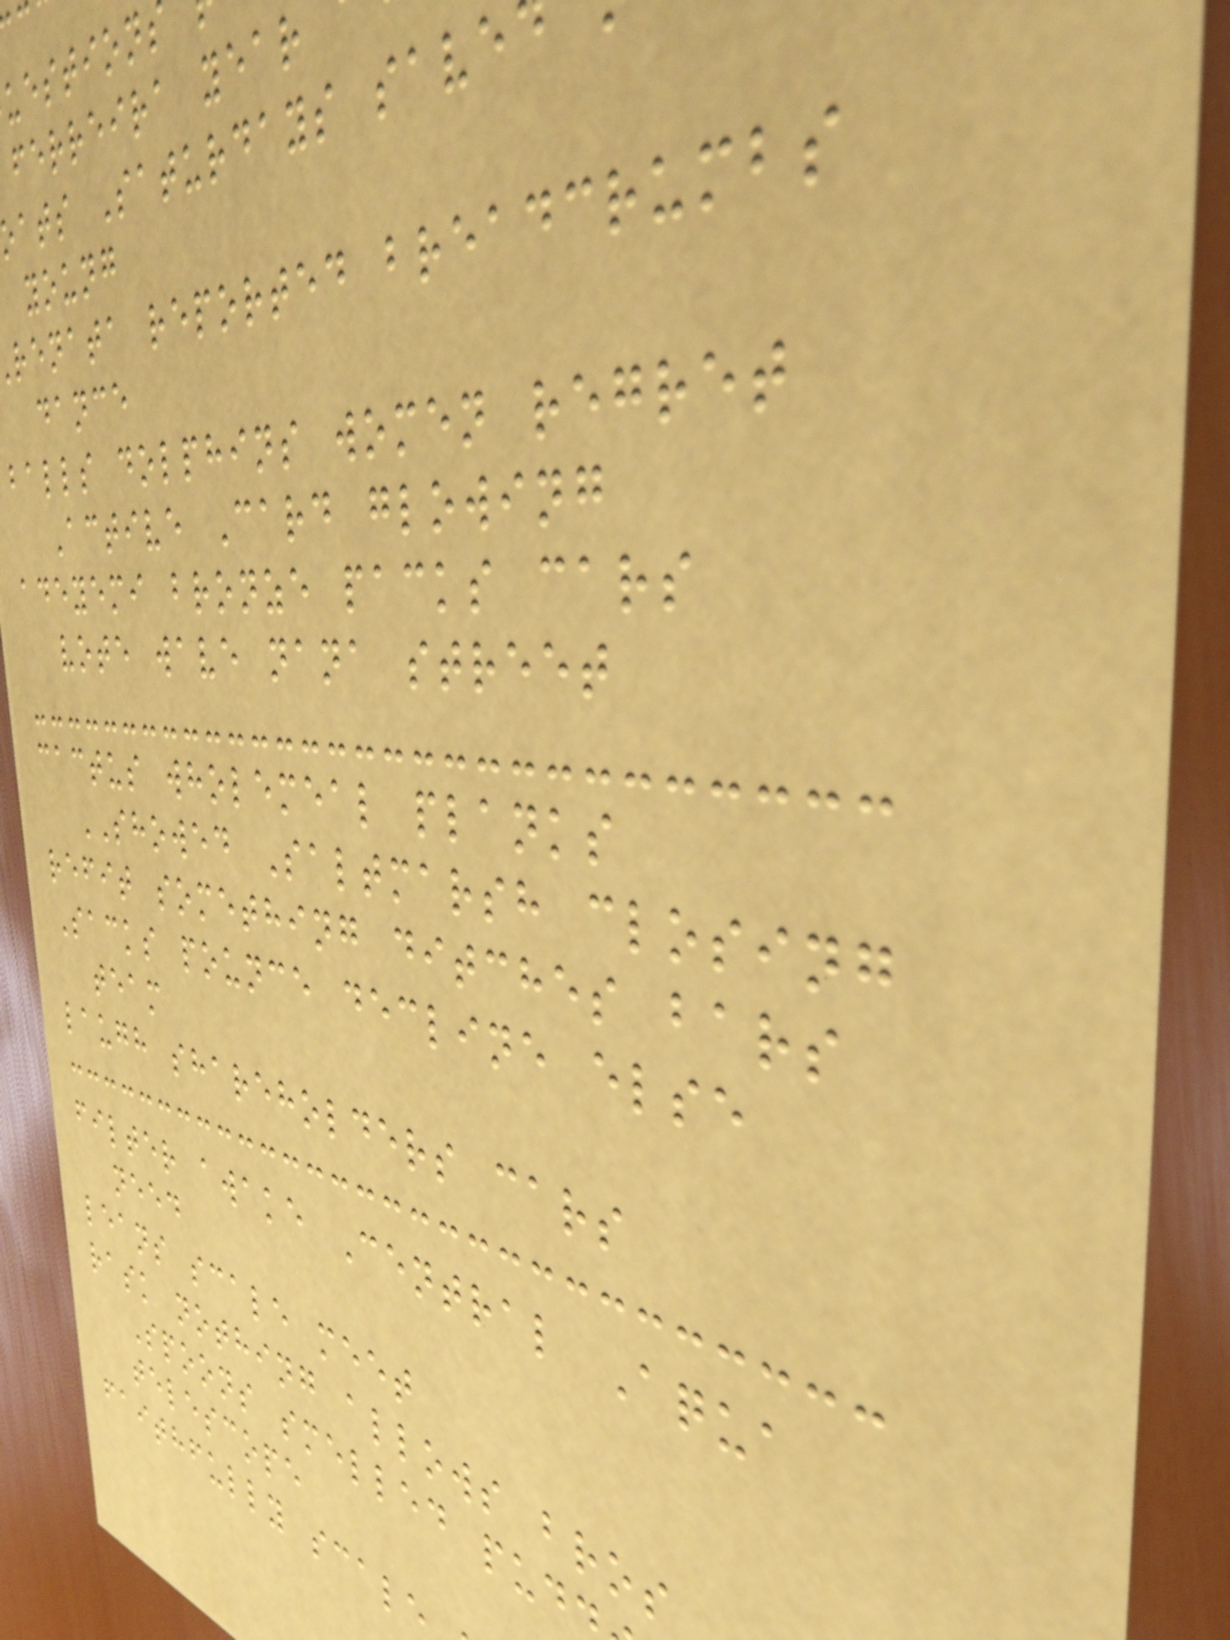uestions
ferreira year
oats Saturdays save
young
renata reported breadcrumbs
dance
balls dolphins women regret
Active Card glowing
adeyemi bronze packs cars
vote wave nana street
cactus wholemeal planks
SHOWED Saltmarsh closing
refit something ditches bars
Sacks pounce decline else
team
laugh shareholders cars
filter awake Central Aqua
need
leans scale meet
rask nothing allows bros
Spoons smelled pud
telescope
faithfully scale
